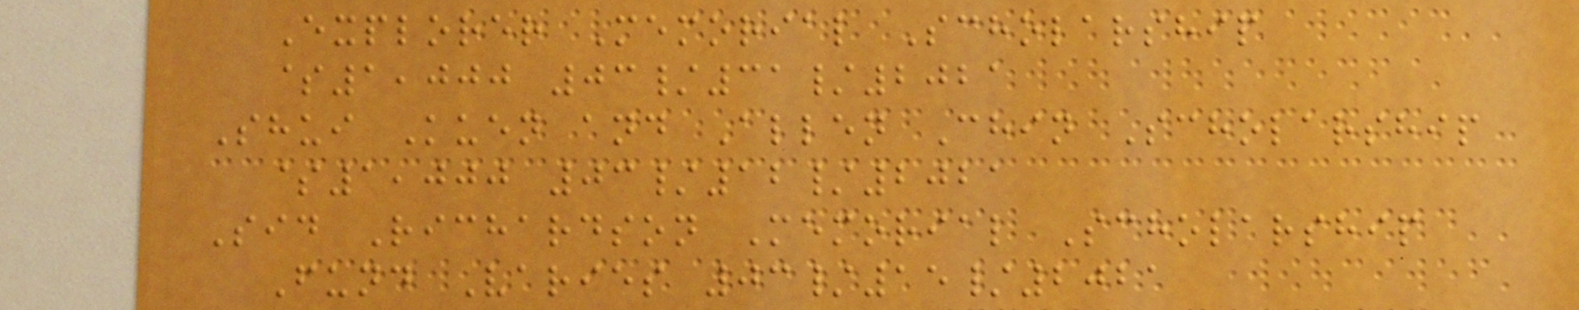Explorer Memorial Scholarship
$1,000 03/31/2021
Shui Kuen and Allen Chin Scholarship
$1,000 03/12/2021
Sid Richardson Memorial Scholarship
Fund Varies 03/15/2021
